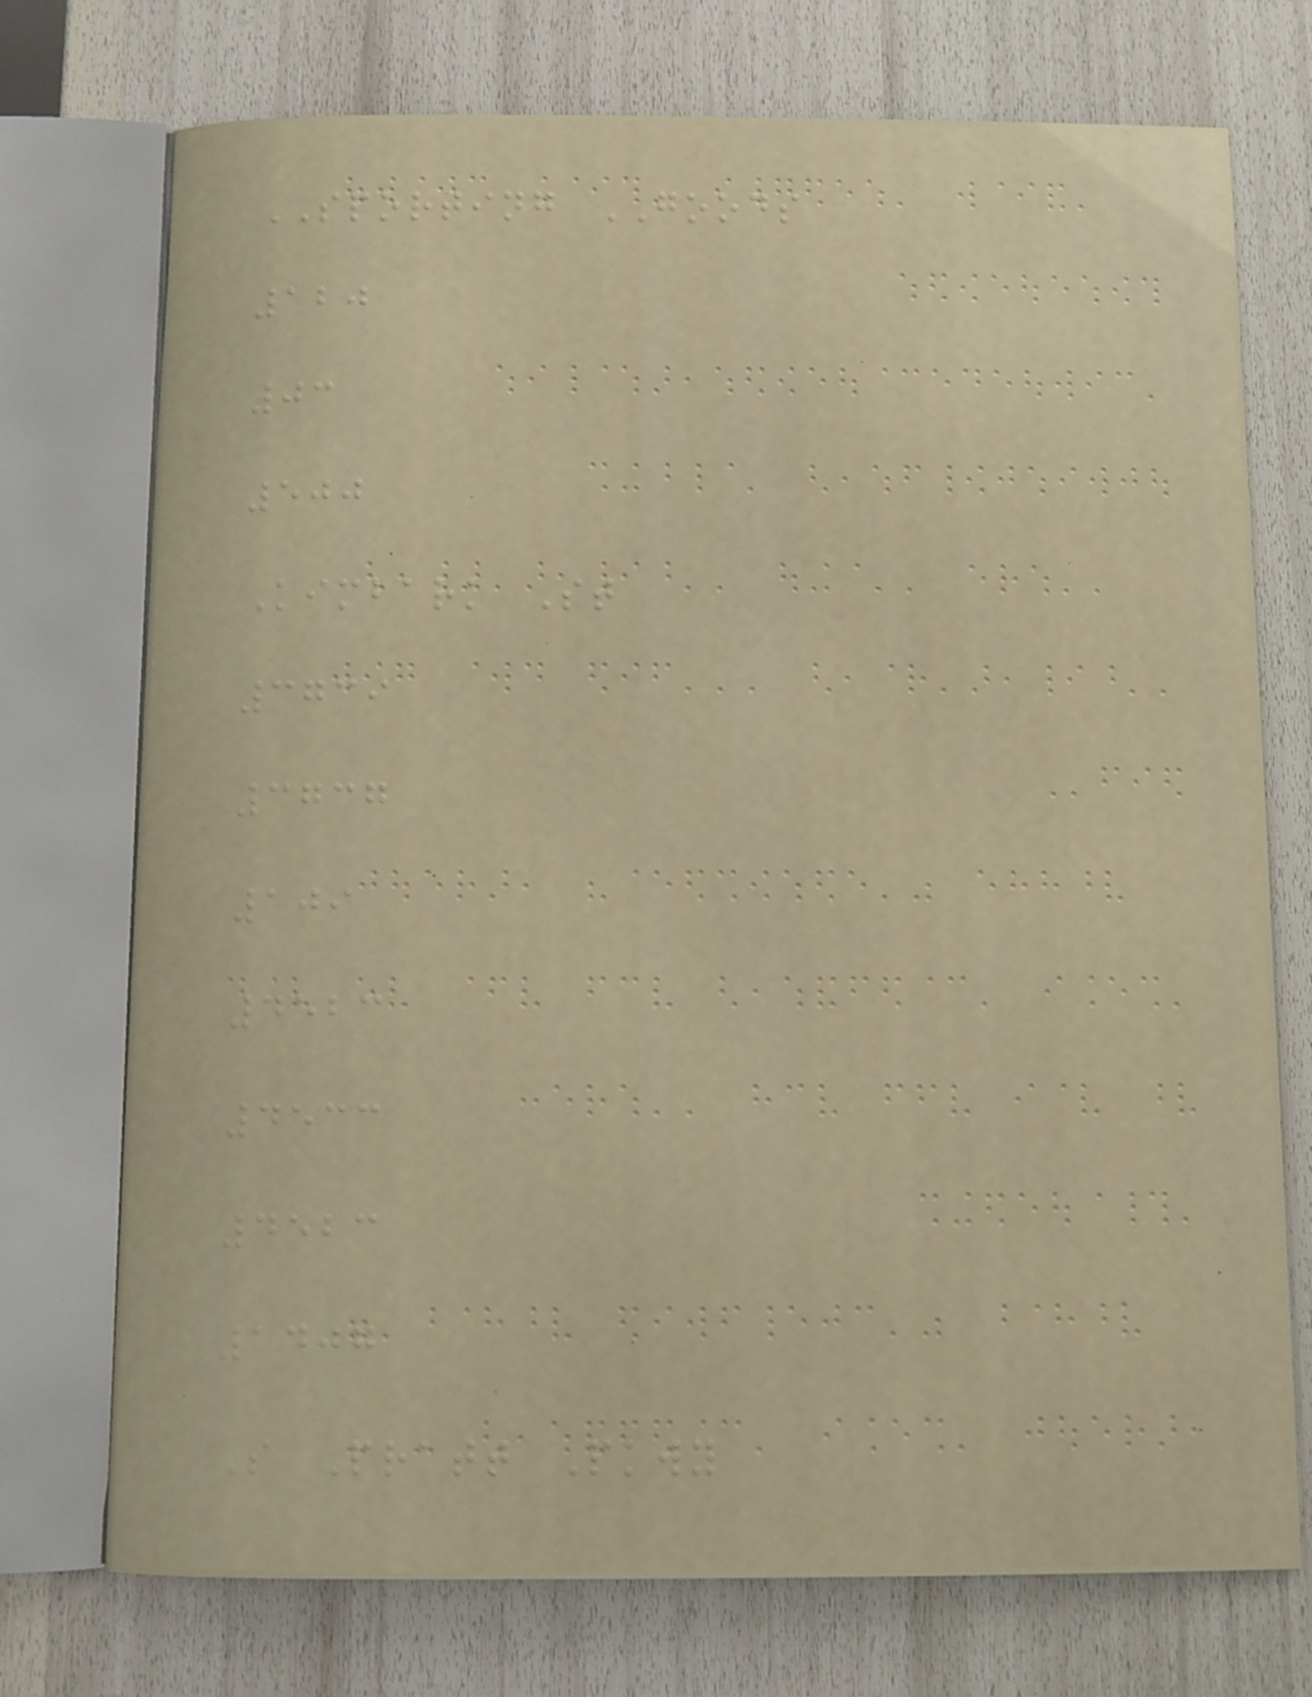SPORTING GOODS
120
03
500
Kimbark St
3739
3737
109
4523
4533
4523
1407
S Pratt Pkwy
